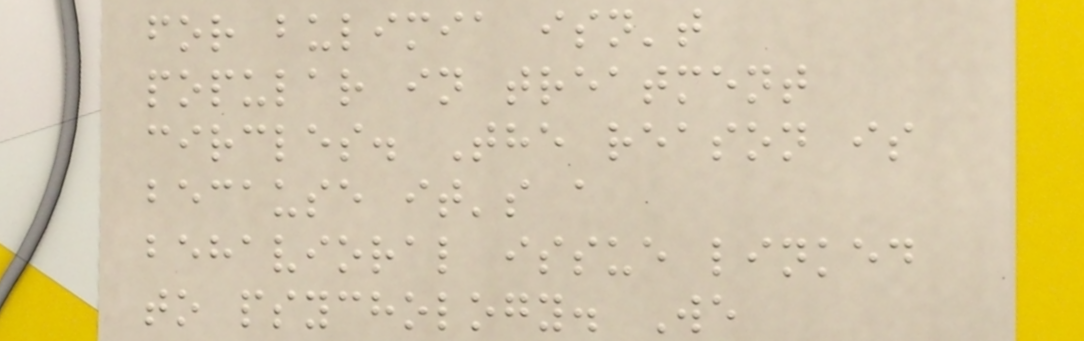for bulimia isn't
popular in treatment
circles. The reason is
because it's a
behavioral issue linked
to psychology. We
